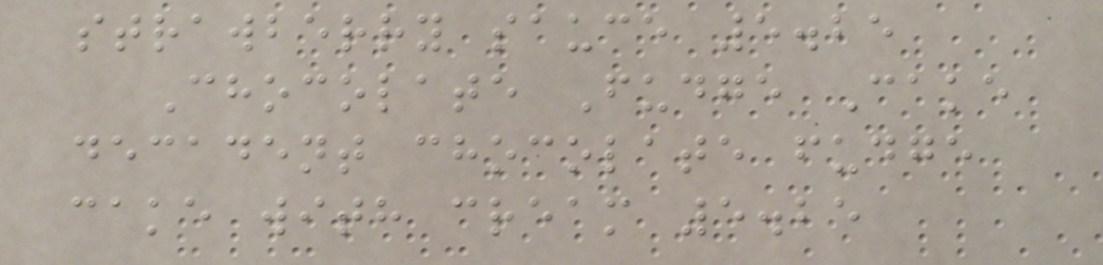strawberry sauce 5.25
Chocolate Fudge Cake
decadent chocolate fudge
cake with cream 5.25
